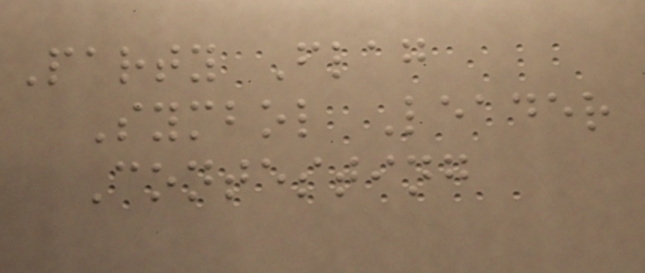Party Flag
Symbol Leader
Contesting
